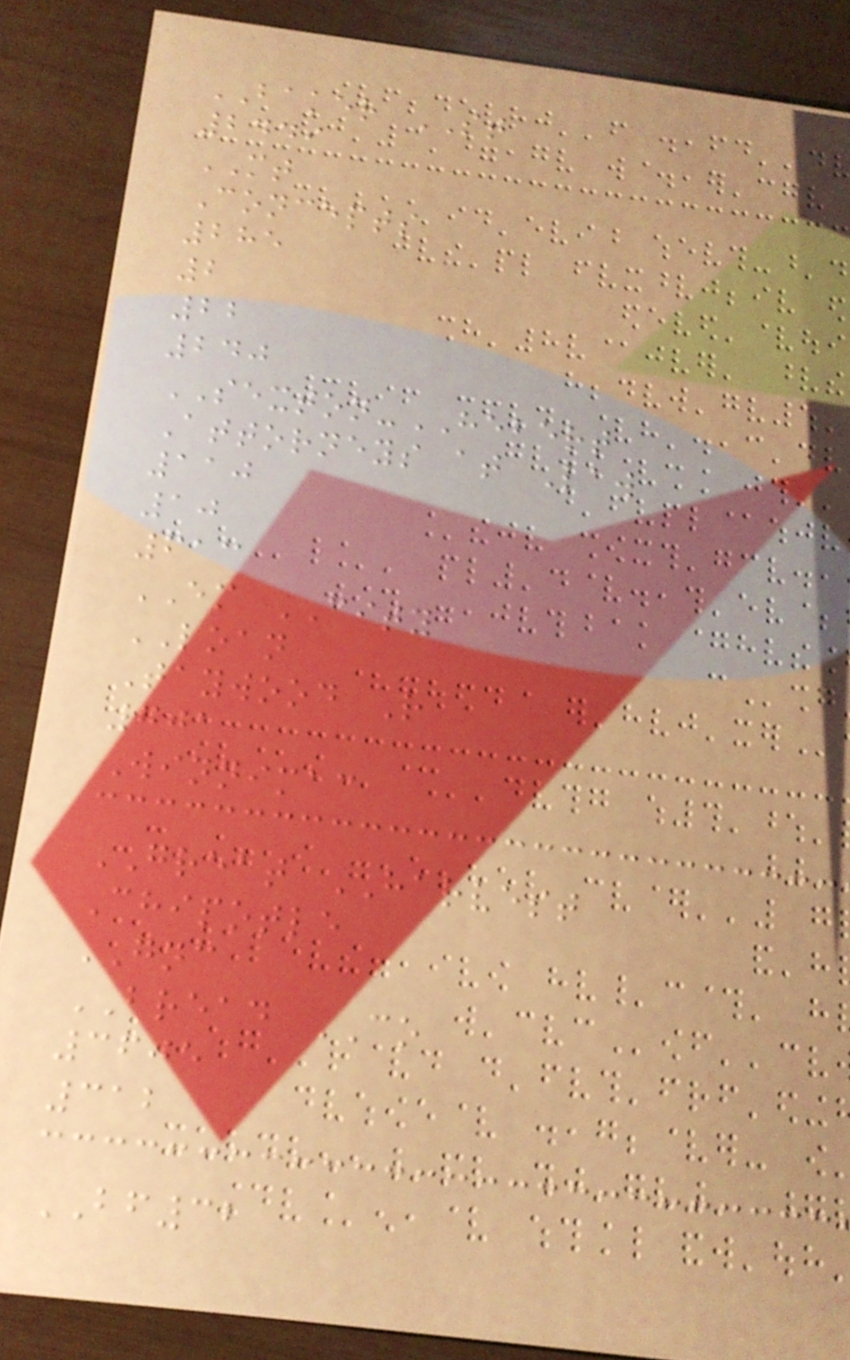BAKER ST
2449
MT
Concepts
285
2
22
240
SEXTON-HEBERT
Attorneys at Law
110
10
613
EM CITY
LOAN
Taywood R
701
Winnimac
GREAT HARVEST
Chipotle
GNC
BREAD CO
3605
312
BF32
